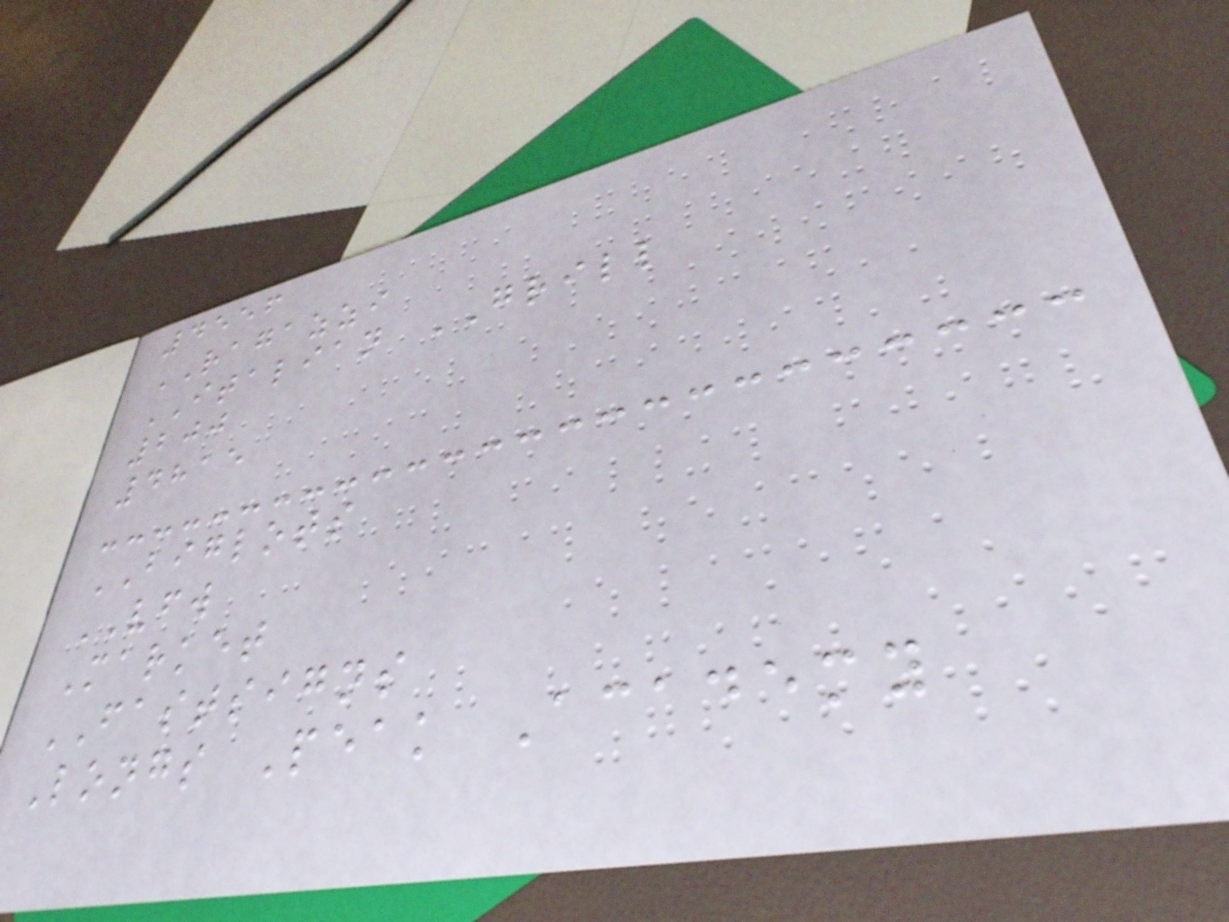4556
RAGAZZI
ITALIAN GRILL
200
4815
BIGLOTS
VFW
Market
FASTSIGNS
Longs Peak Academy
